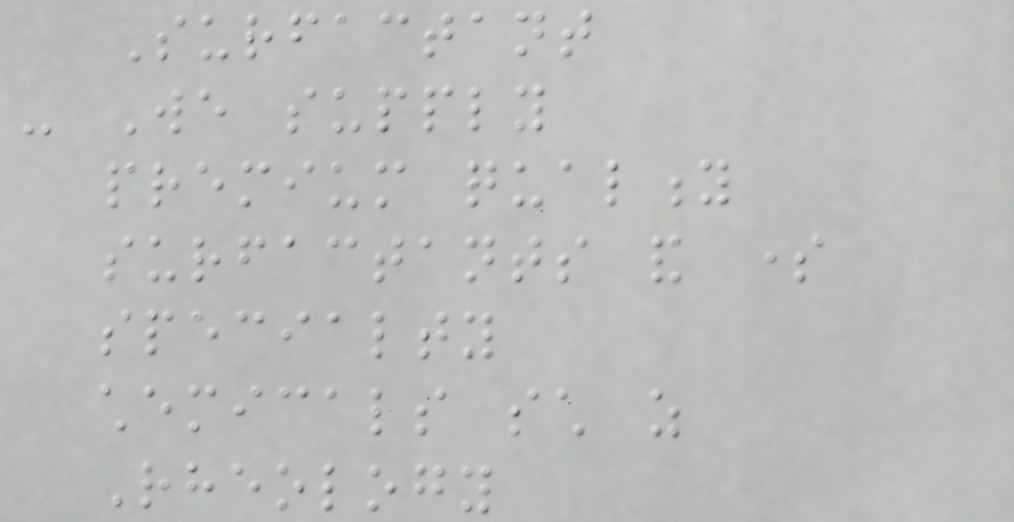Surfactant
- We supply
premium quality
surfactants and some
specialty
chemicals such as
Rheology
